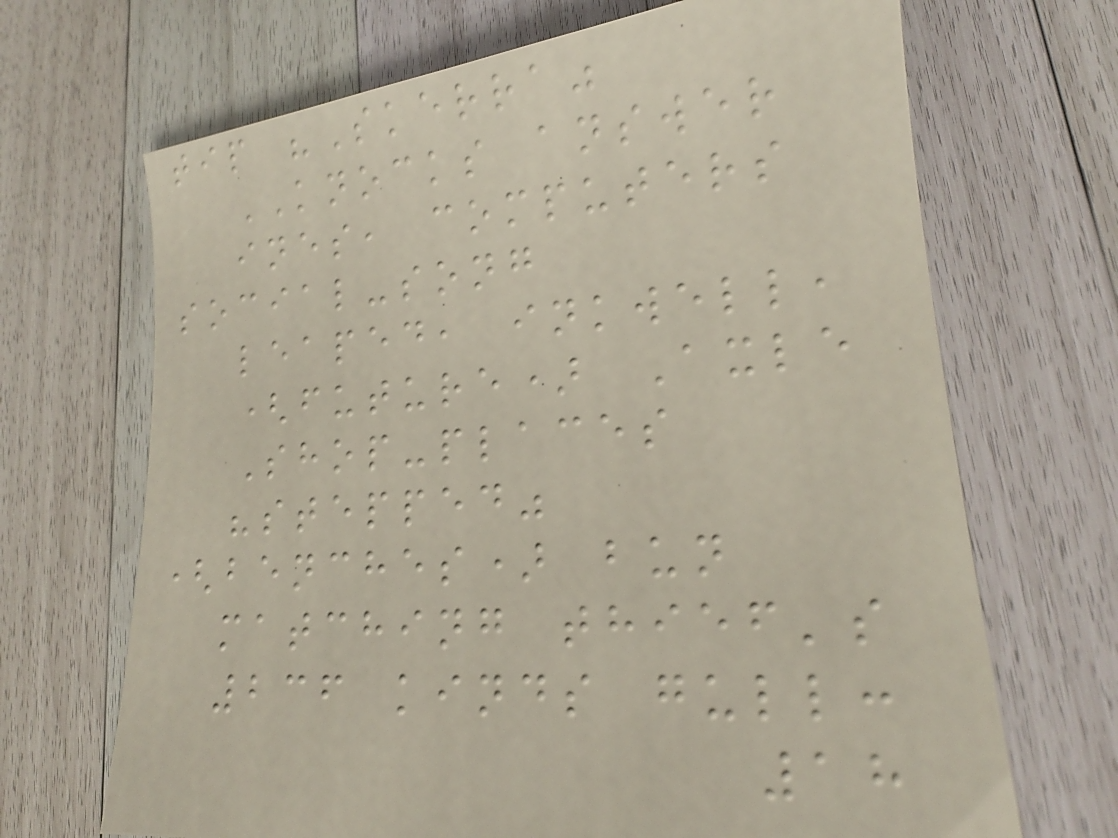tip "Skerra"
KNOCKS answer
ines, computers
social-song
leaped, inkwell,
(future) Axle
Shop-places
"stepped"
(benches) bun
matching thief's
236 kinds gull:
18
